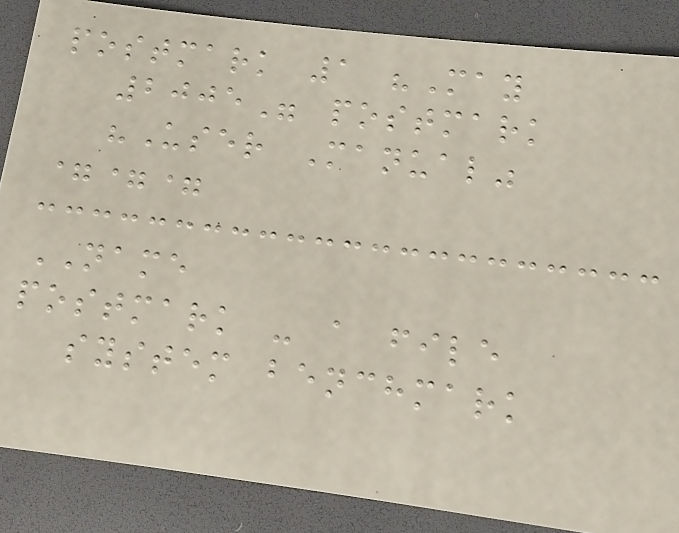postmark 1 "May
2005" postmark
"User Manual"
===
NAME
postmark - a file
system benchmark
